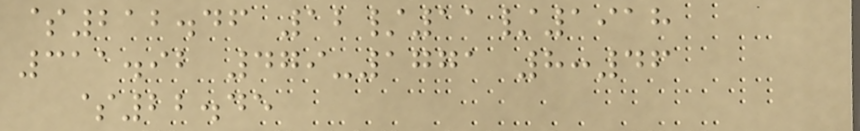$212.46 12/11/1918
311.92 479-1771 8:46
$22.45
